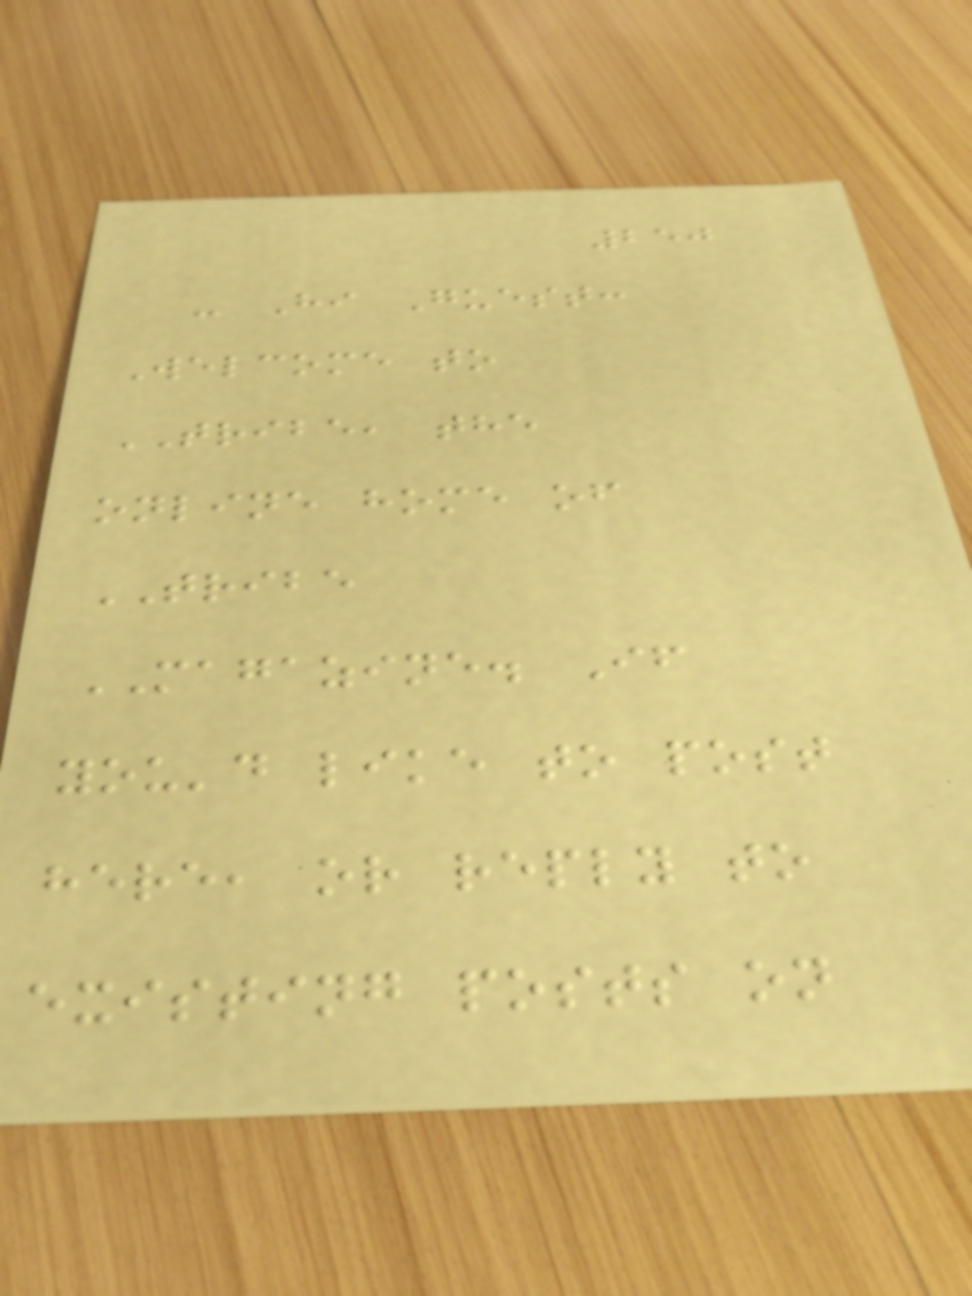250
- Hi Guest:
Welcome to
TRIBE, the
online home of
TRIBE
MAGAZINE. If
you'd like to post
here, or reply to
existing posts on
